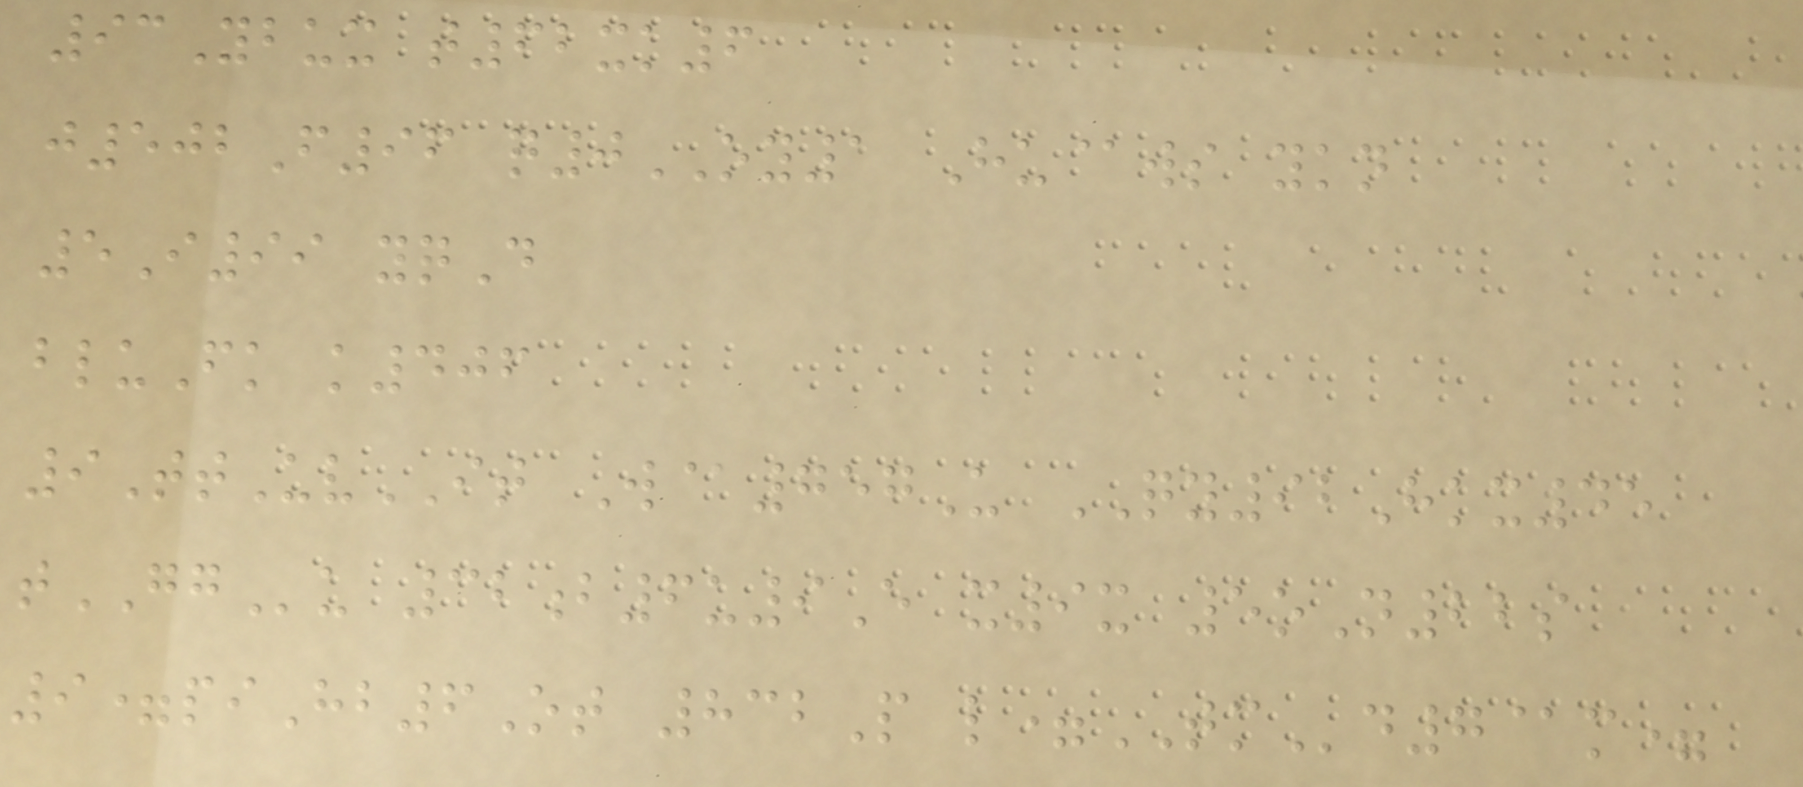93Ybux t62xk6
j502F96 q0OY1 Hu@ws ykn
5I99 yqD
bluFk k406
9TtUvIT W@757U QY92Hkx45
tGGu 32b6u9E x9x 5oN22s
9=piHb6Ot 832P l=TMd7@m=
